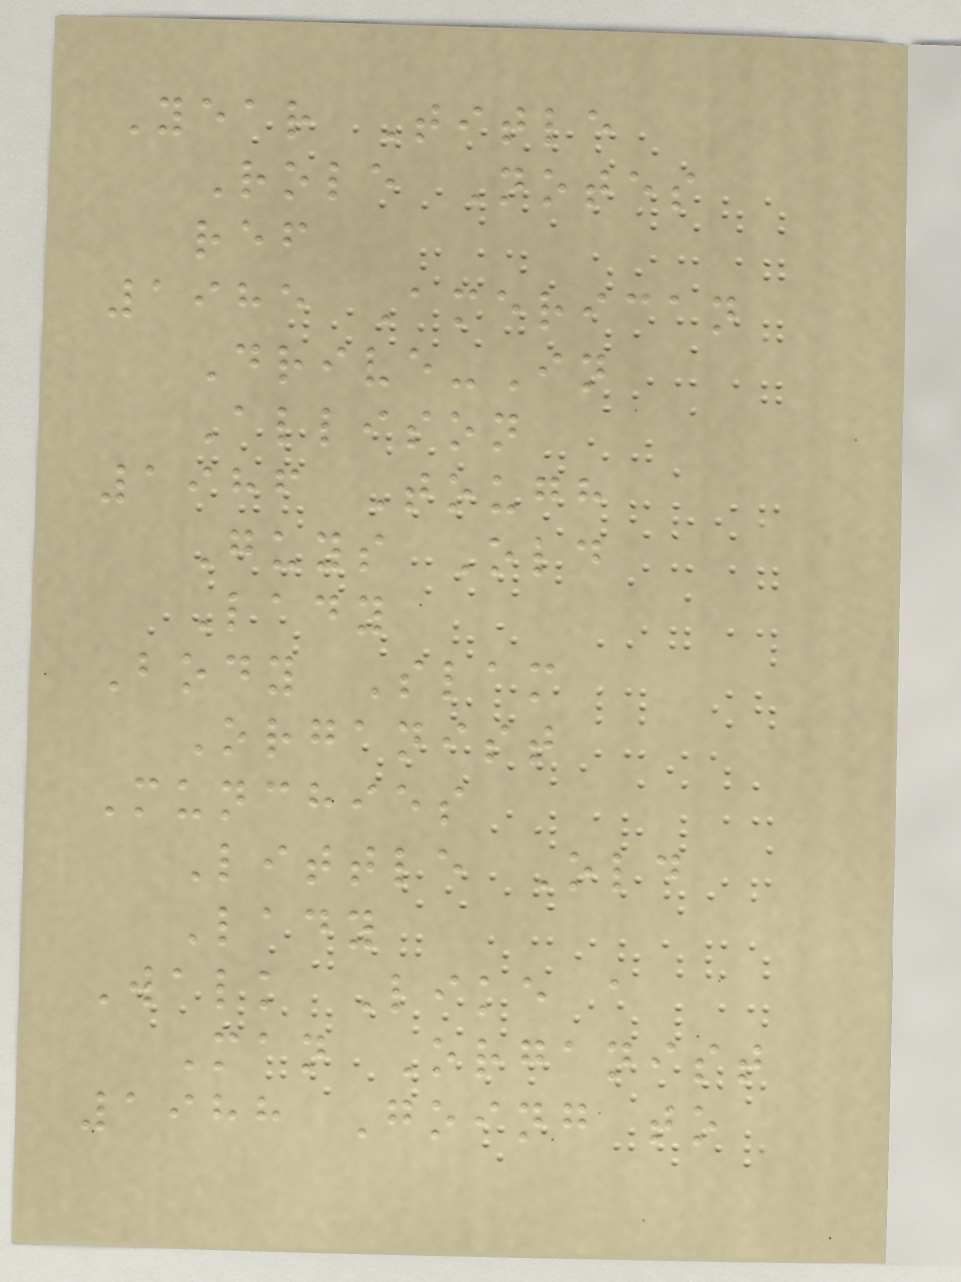Year Title
Role Notes
ref
1985 American
Drive-In
Allison
1986 Tough
Guys Old
Lady
Body Slam
Organist
Munchies
Little Old
Lady
Walk Like a
Man Organist
1988 Going to
